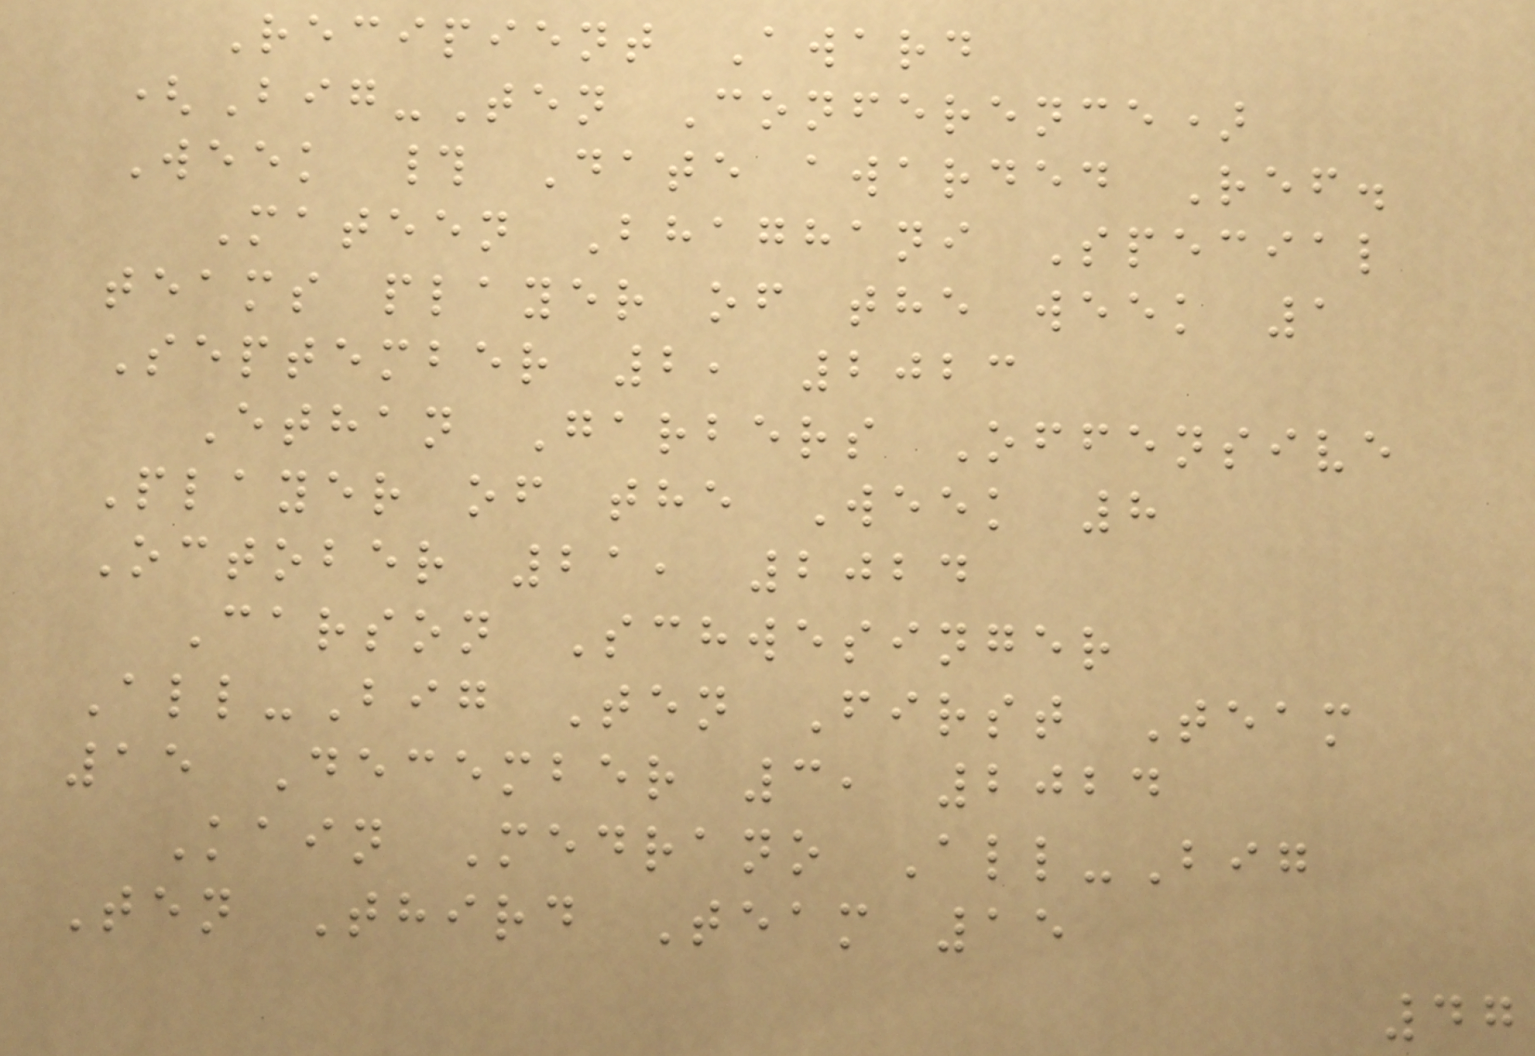Recipient Award
(Big-Ten Conference)
Week # Date awarded Ref.
Mateen Bhaghani Special
teams player of the week 1
September 2, 2023
Ethan Garbers Offensive
Player of the Week 8
October 21, 2024
Carson Schwesinger
All-Big Ten First Team
15 December 3, 2024
Kain Medrano All-Big
Ten Third Team 15
47
